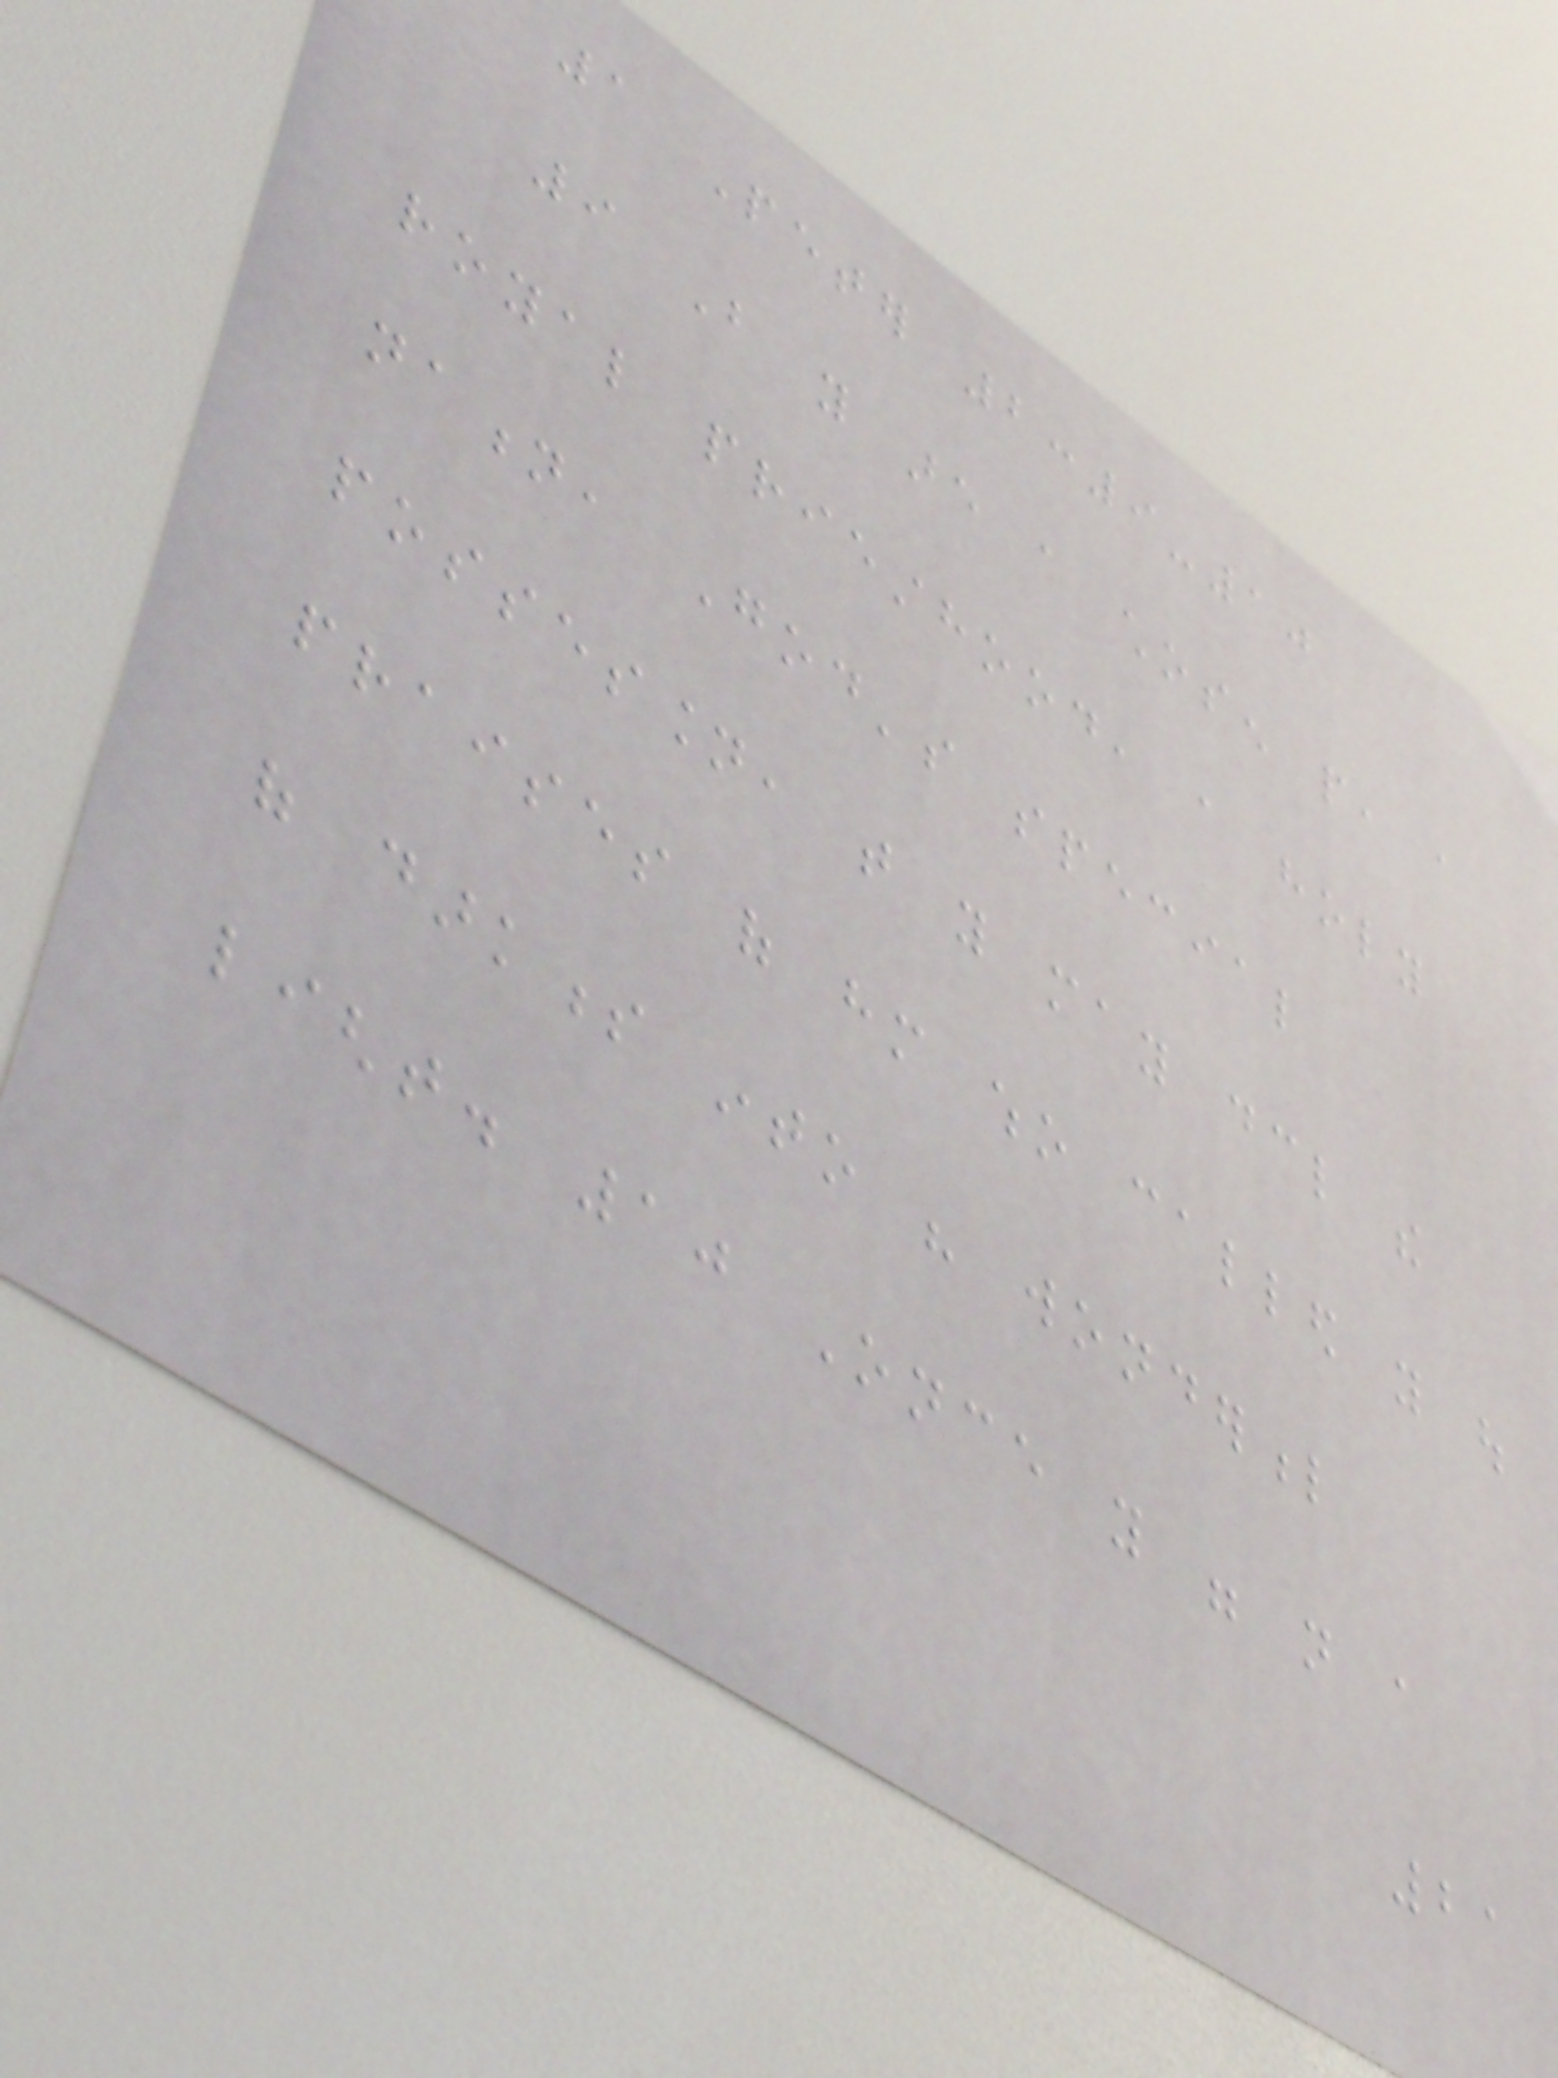1 Peter 2:9-10
9 But you are a chosen people, a
royal priesthood, a holy
nation, God's special
possession, that you may declare the
praises of him who called you out
of darkness into his wonderful
light. 10 Once you were not a
21
